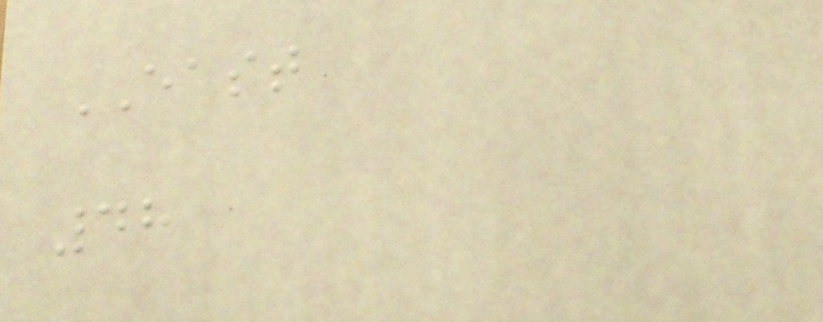EAST
48
